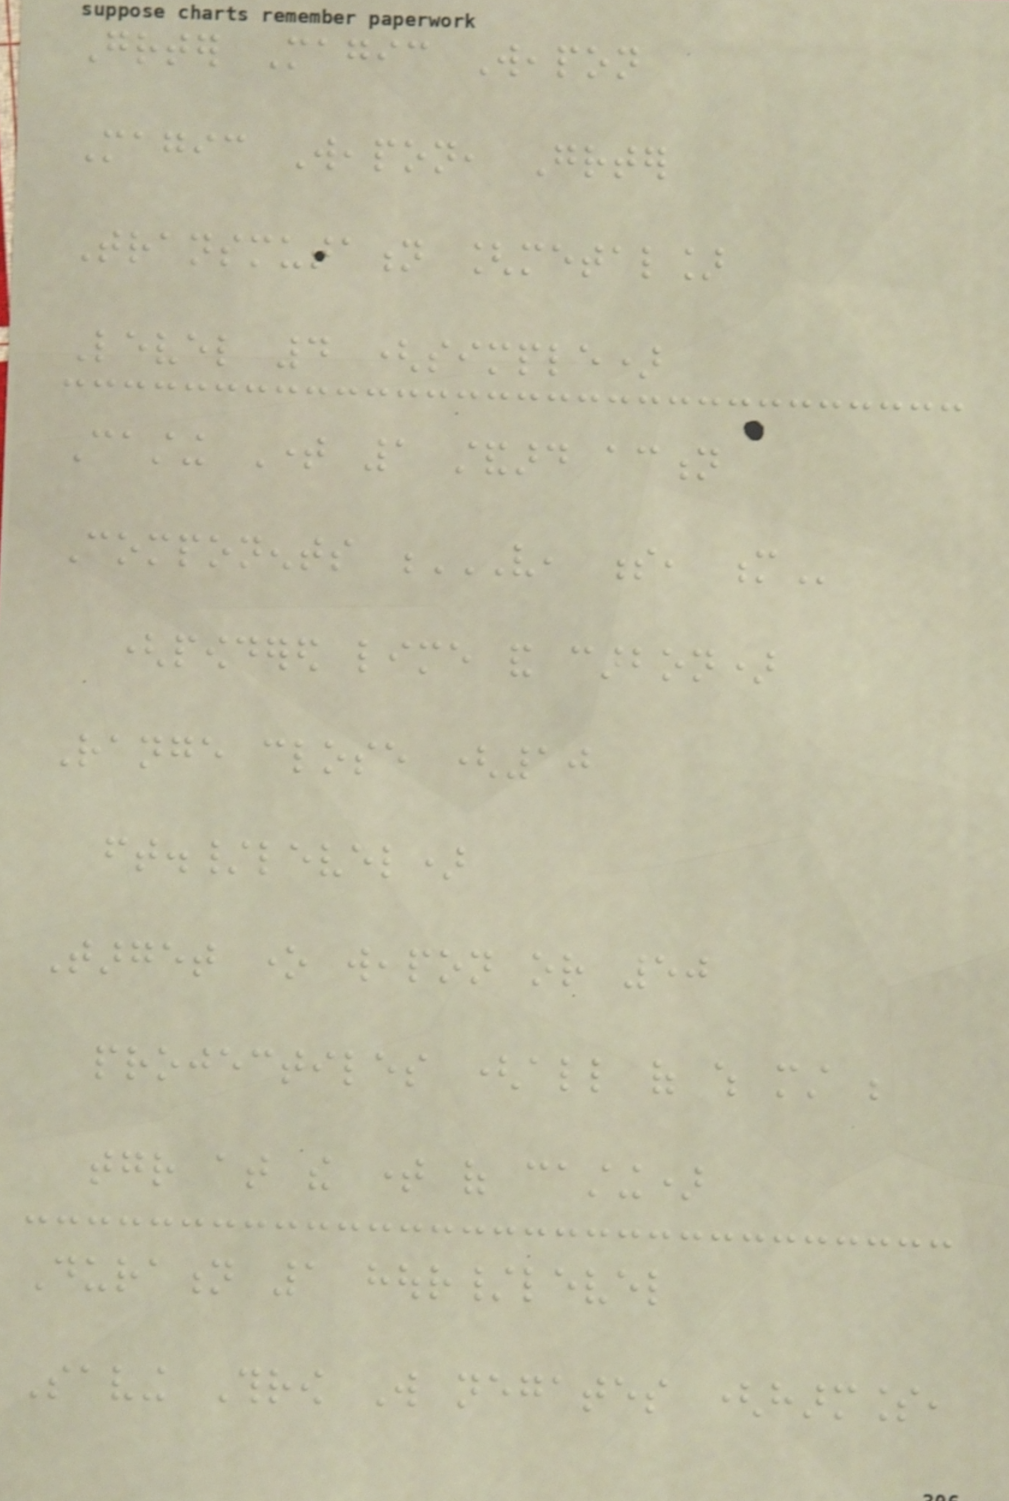Greater Magic Weapon
Magic Weapon, Greater
Transmutation [metal]
Level 4 (simple)
Casting Time 1 standard action
Components V, S, M
(powdered lime and carbon)
Range close (10
ft./level)
Target one weapon or 50
projectiles (all of which must be
together at the time of casting)
Duration 1 hour/level
Saving Throw Will negates (harmless,
